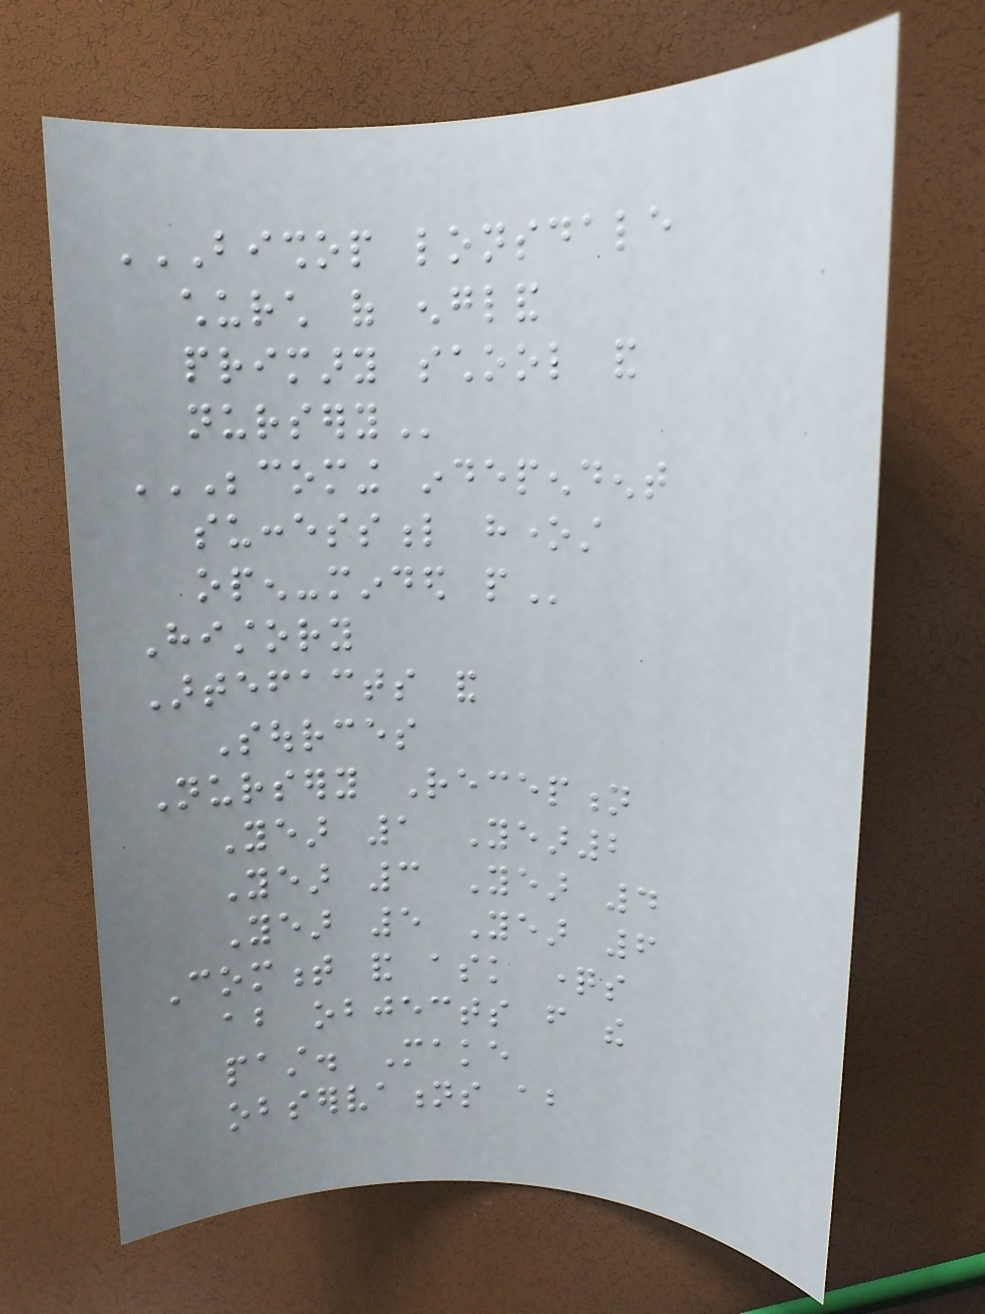BISHOP LONSDALE
CHURCH OF ENGLAND
PRIMARY SCHOOL AND
NURSERY
BECOMING INDEPENDENT
SUCCESSFUL HONEST
OPEN-MINDED PEOPLE
History
Artefacts and
Sources
Nursery Reception
Year 1 Year2
Year 3 Year 4
Year 5 Year 6
Comment and ask questions
about objects from the
past. Make
observations about
